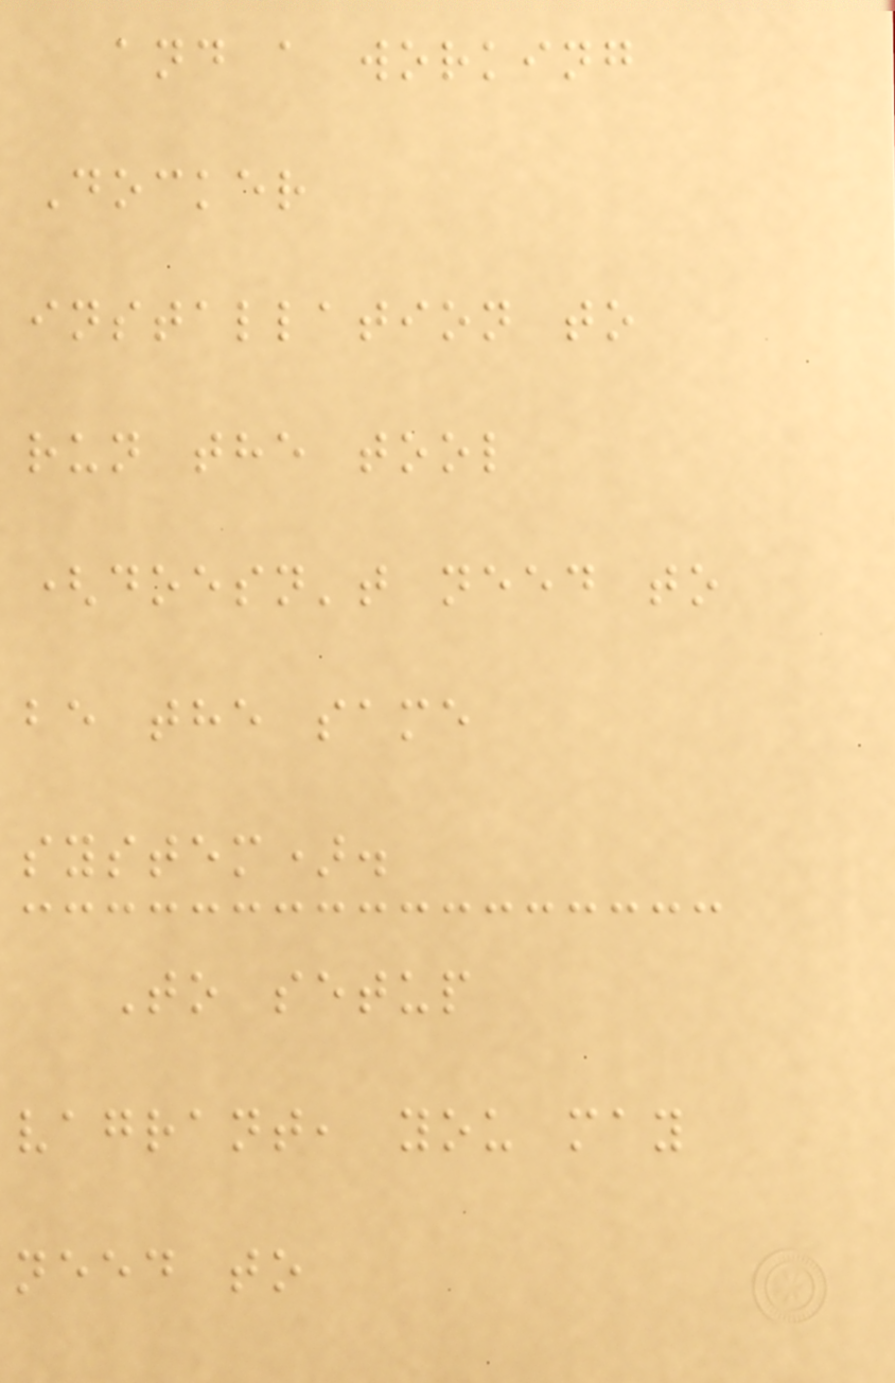and a working
Docker
installation to
run the tool
(doesn't need to
be the same
system).
To setup
vagrant, you may
need to
